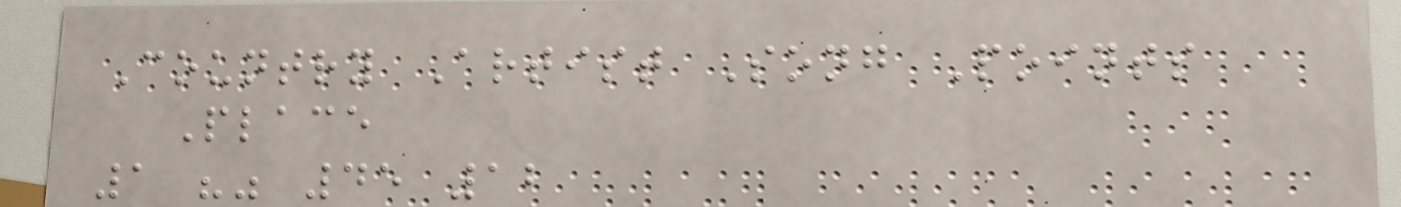Country Artist Song Points
Place
1 "" 45 12
